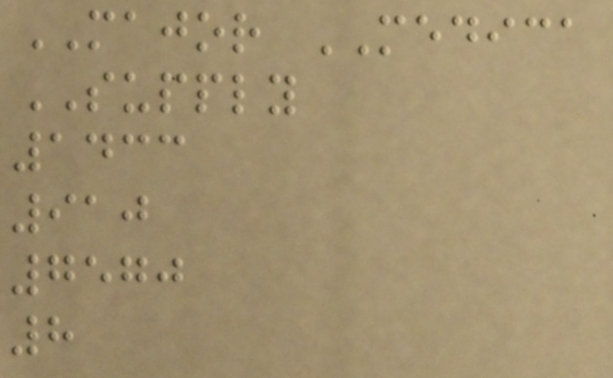MAJOR MEDICA
SUPPLY
1433
910
7570
8
